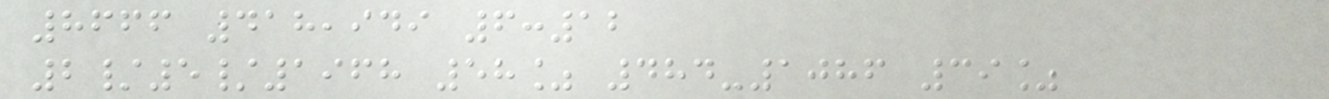8666 418,949 6:12
2/5/1968 58% 484-1086 39%
